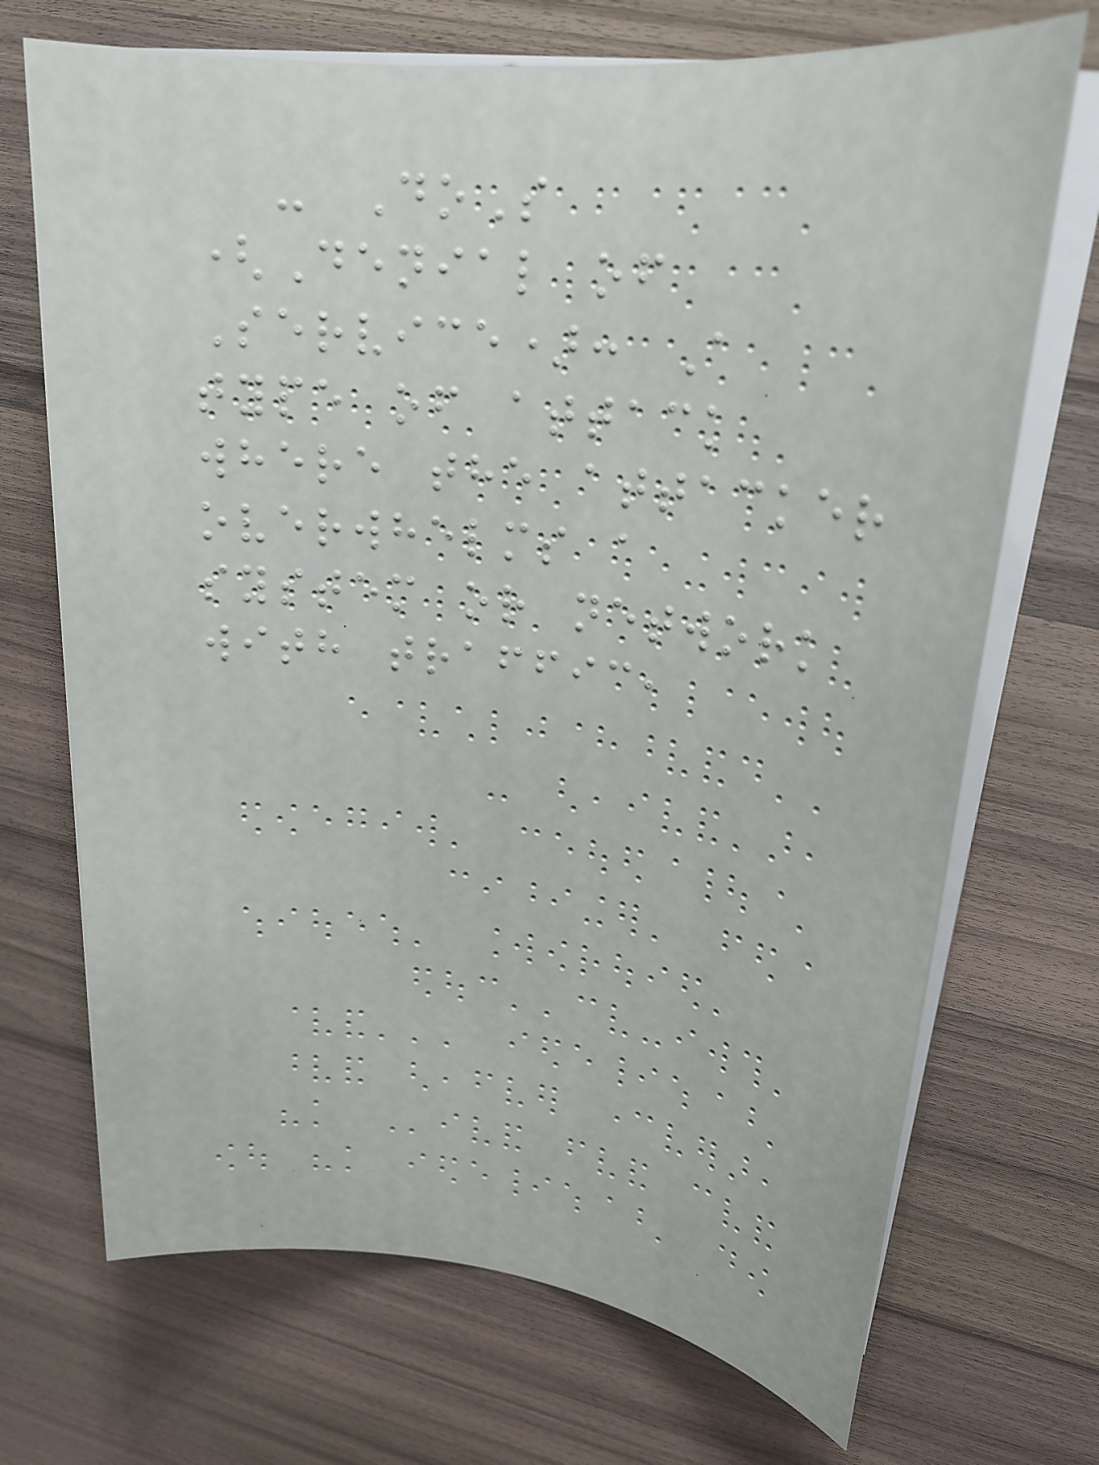- DoS
(Denial of
Service): A
type of attack
where the attacker
overwhelms a
system or network
with traffic,
